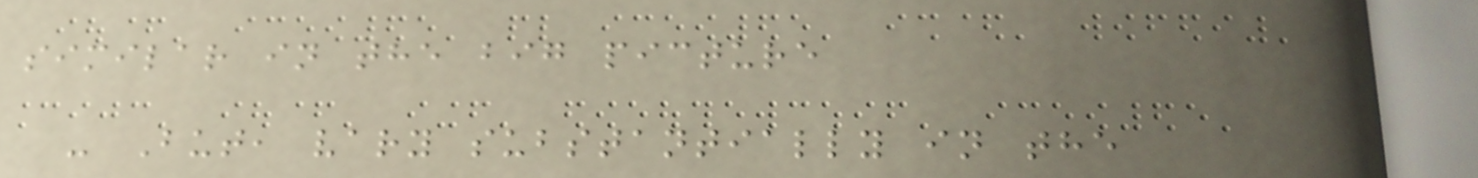similar in the big picture
- But, vary substantially in the
